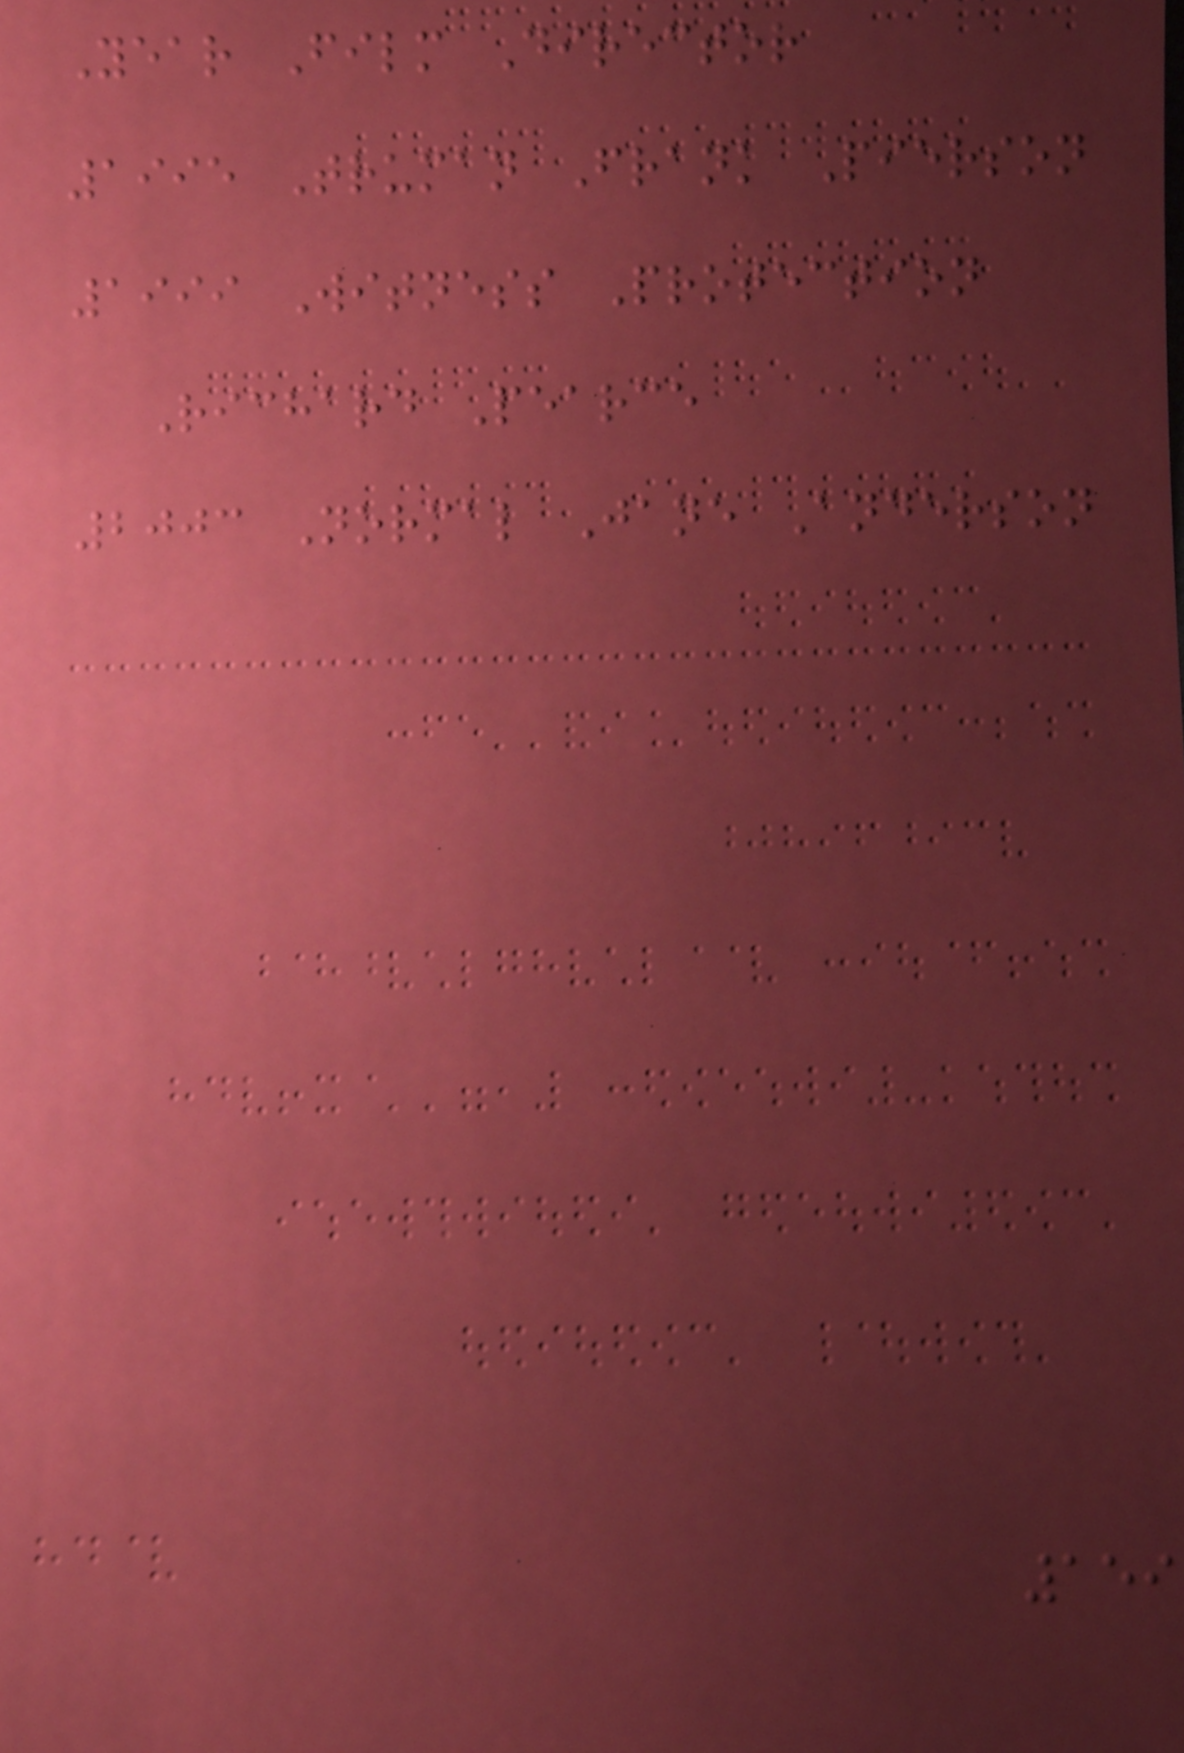Year Film Director
1995 Truman Frank Pierson
1999 Witness Protection
Richard Pearce
2003 Normal Jane Anderson
159
